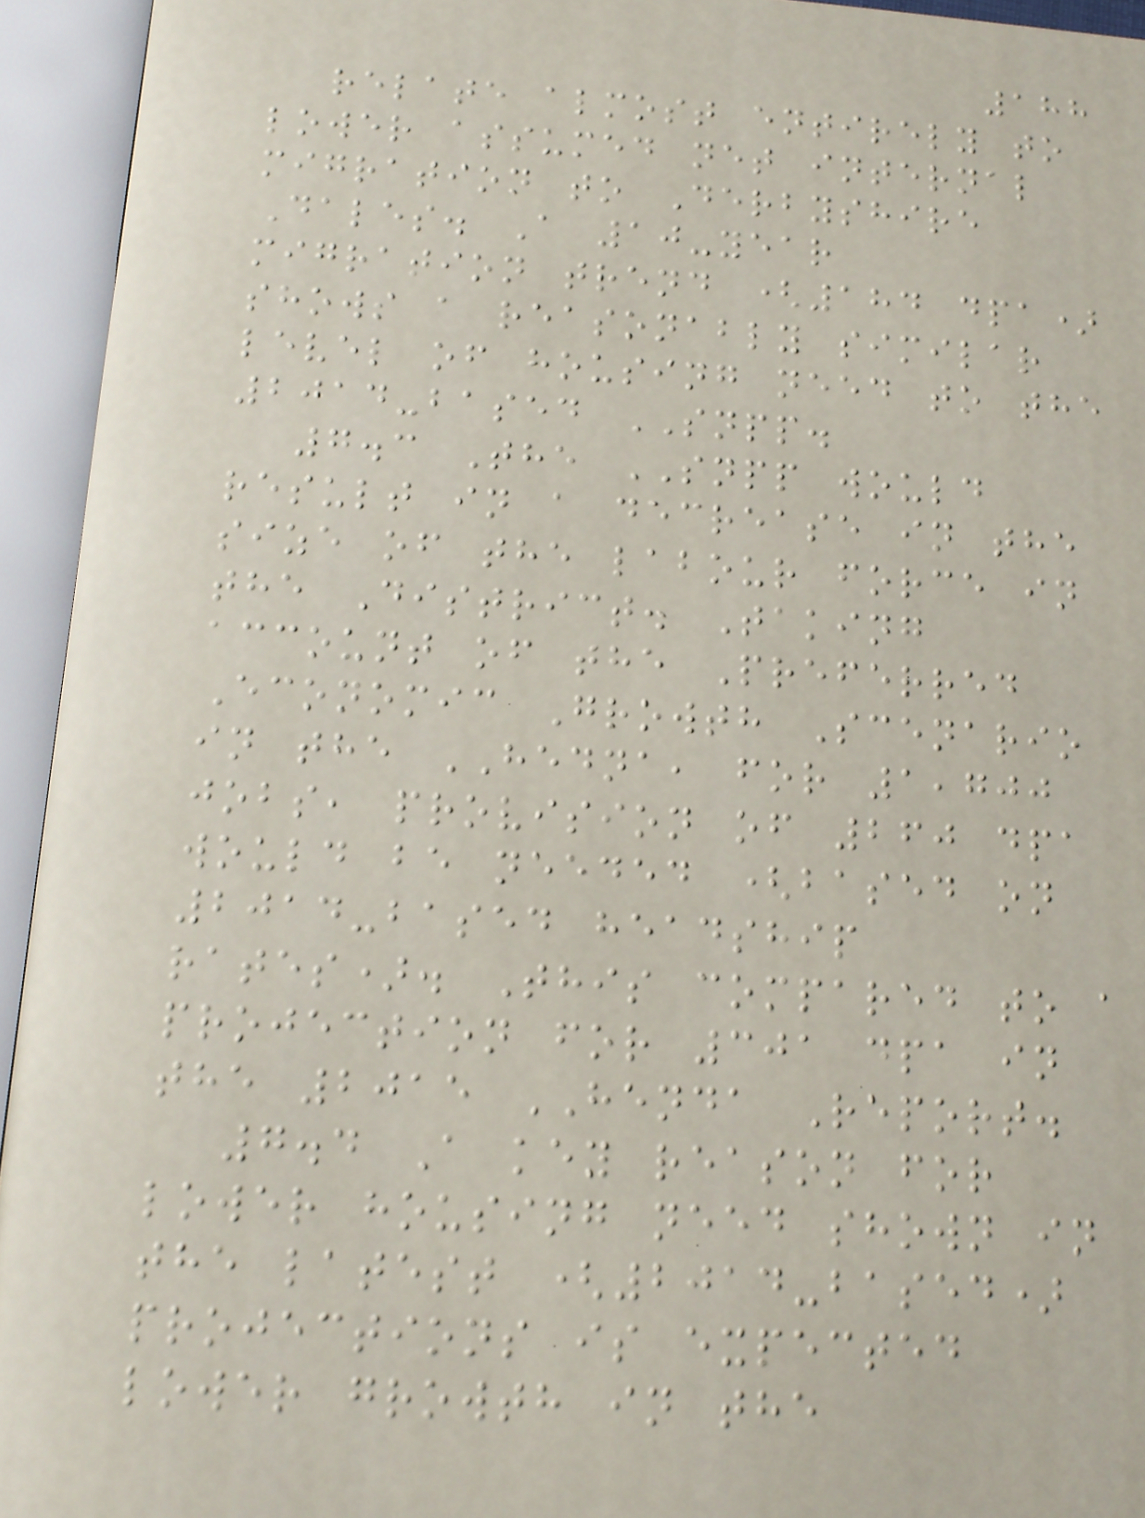188
relate almost entirely to
lower assumed net internal
migration to Derbyshire
Dales. A 10-year
migration trend (184 dpa)
shows a reasonably similar
level of housing need to the
2014-based SNPP.
7.3 The SNPP would
result in a decrease in the
size of the labour force in
the District. Taking
account of the Preferred
Economic Growth Scenario
in the HEDNA, for 1,700
jobs, provision of 260 dpa
would be needed (based on
2014-based headship
rates). This compared to a
projection for 301 dpa in
the 2015 HENDA Report.
7.4 A key reason for
lower housing need shown in
the latest (2014-based)
projections is expected
lower growth in the
